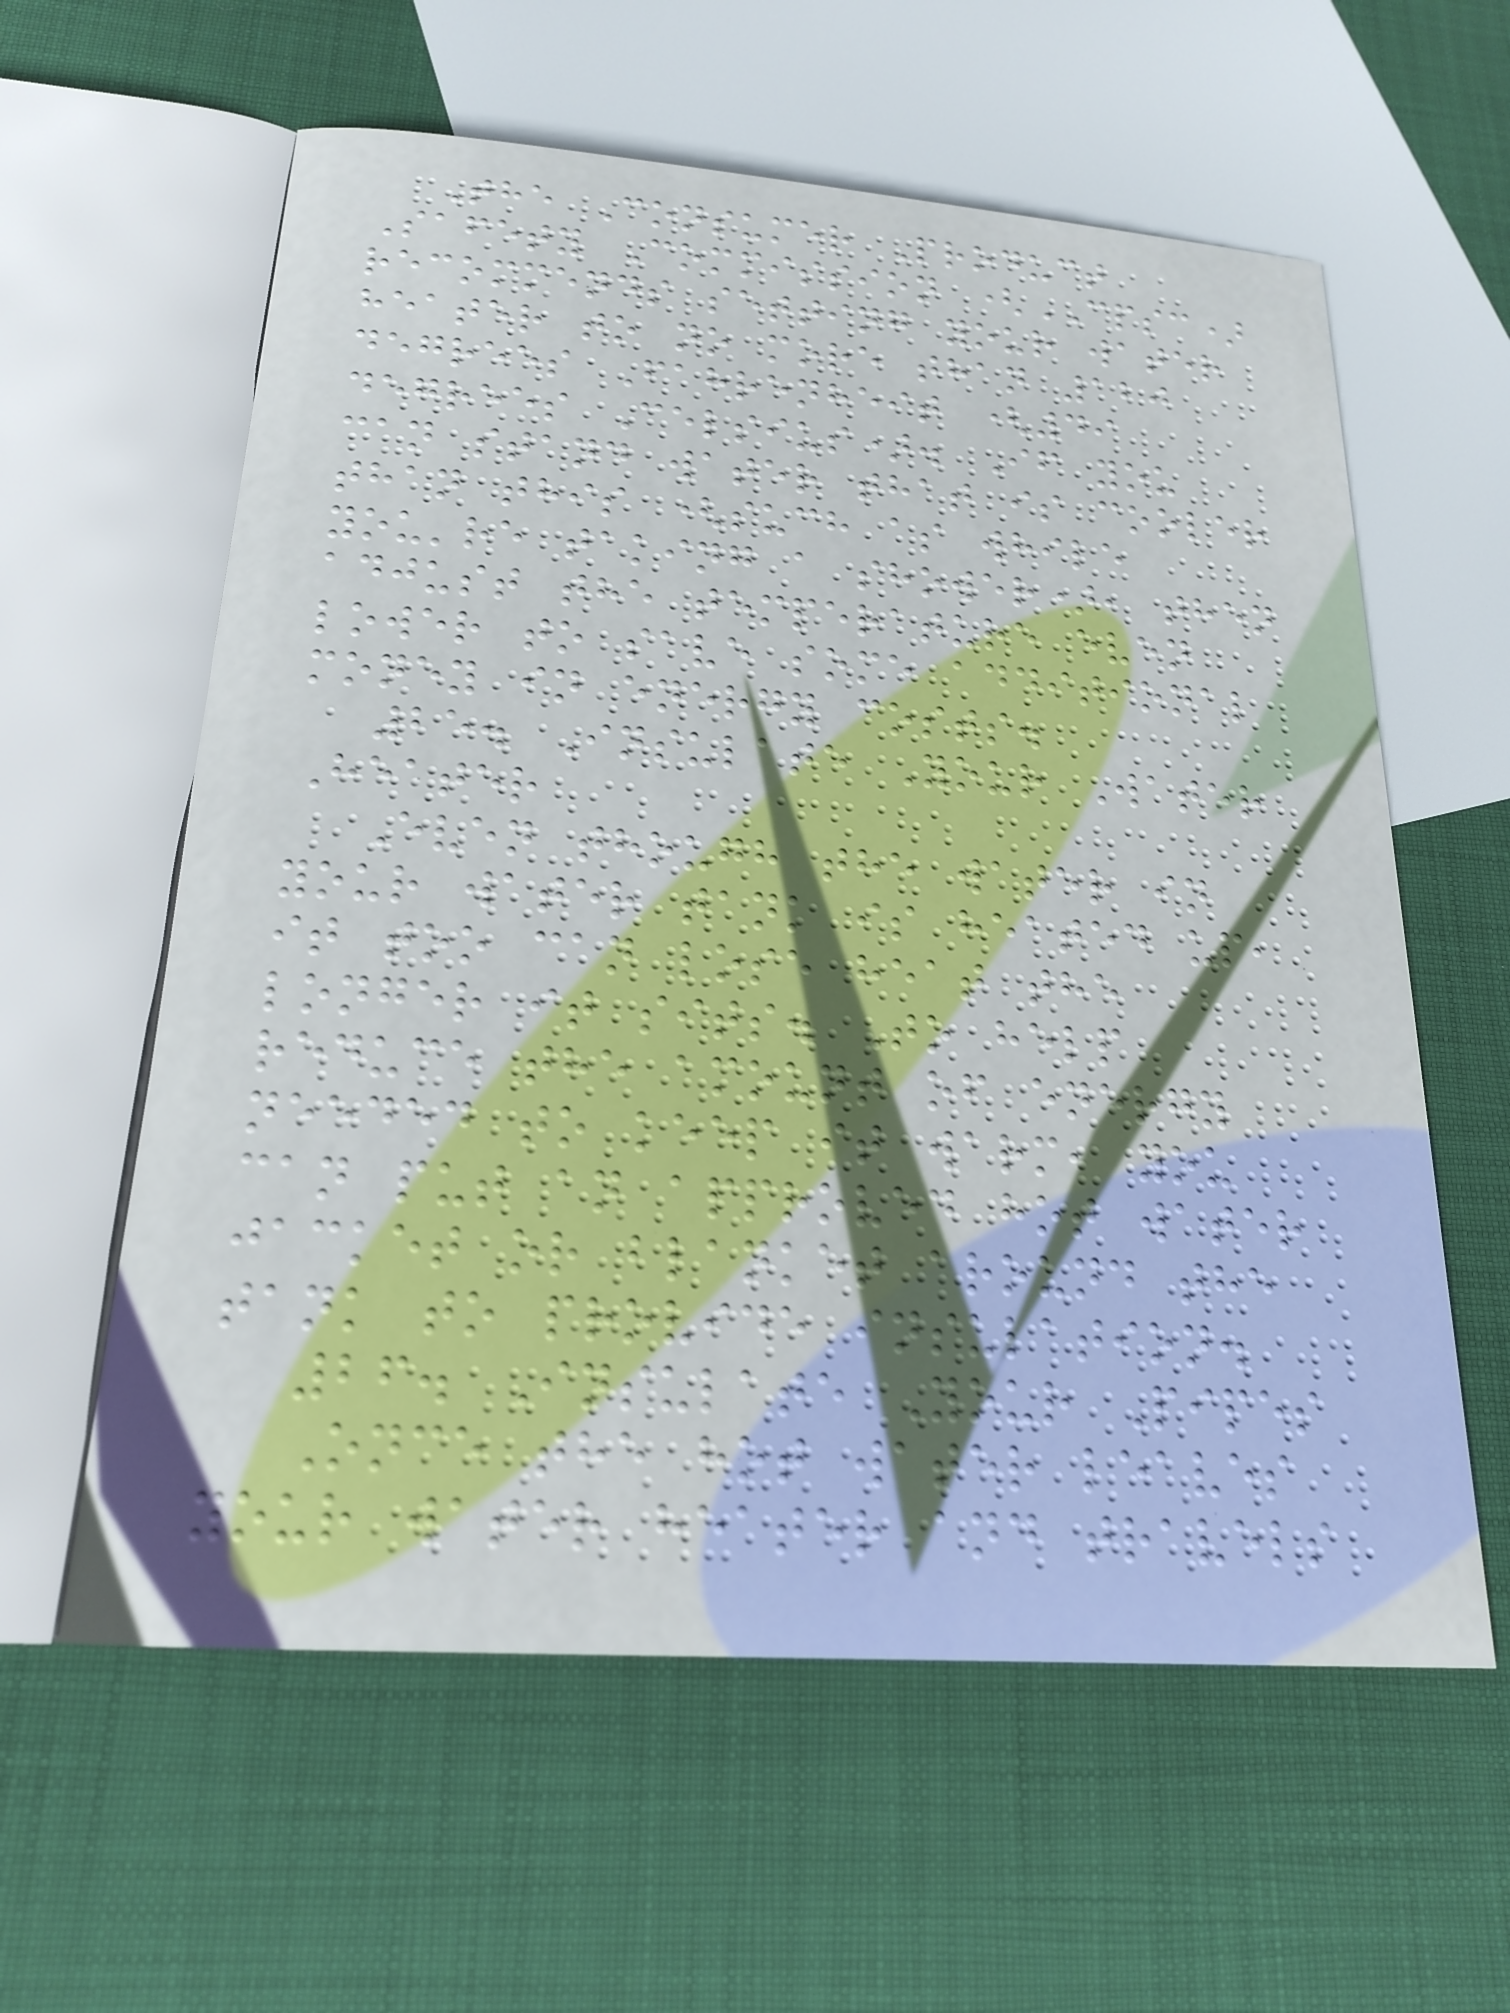The Consumer Product
Safety Commission (CPSC)
recommends setting your water
heater to no more than 120
degrees Fahrenheit (49
degrees Celsius). If you
can stand water that is cooler
than this (such as while
you're taking a shower), then
adjust the temperature even
lower to save some additional
money in energy costs.
25. Insulate Your Water
Heater
Even though the water in
your water tank is heated up,
it too can lose heat the
longer it sits. To help
reduce the amount of energy
needed to keep it warm, you
can put an approved hot water
jacket or blanket around the
tank to provide insulation.
26. Insulate Your Pipes
Once the hot water leaves
your water heater and travels
